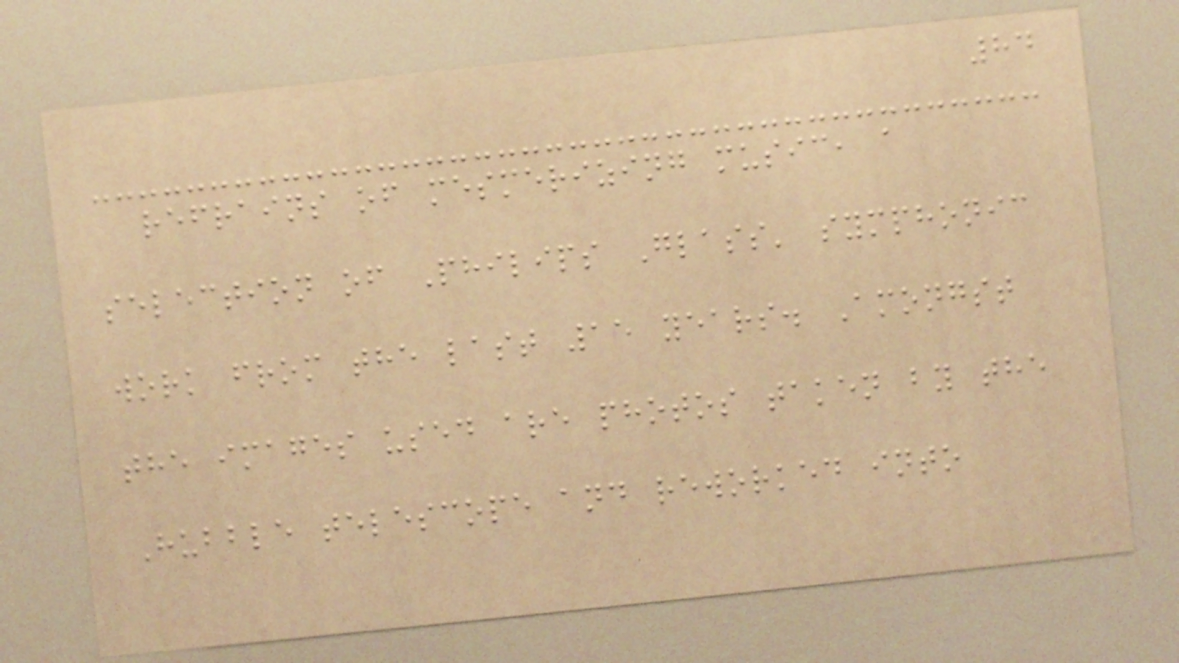84
refrains of mesmerizing music, a
selection of Philips Glass' symphonic
work from the last 15 years. Amongst
the images used are photos taken by the
Hubble telescope and reworked into
